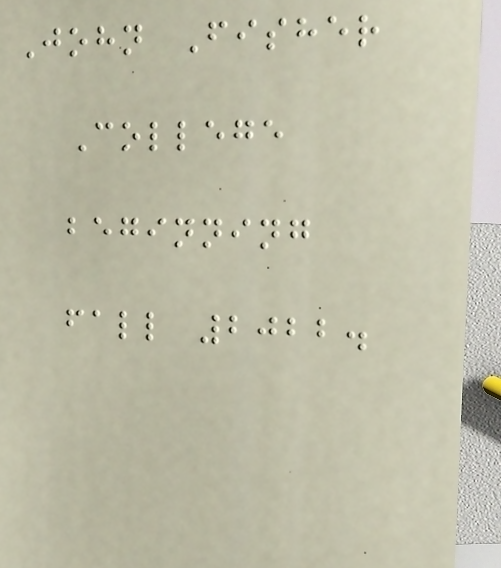John Fisher
College
beginning
fall 2022.
